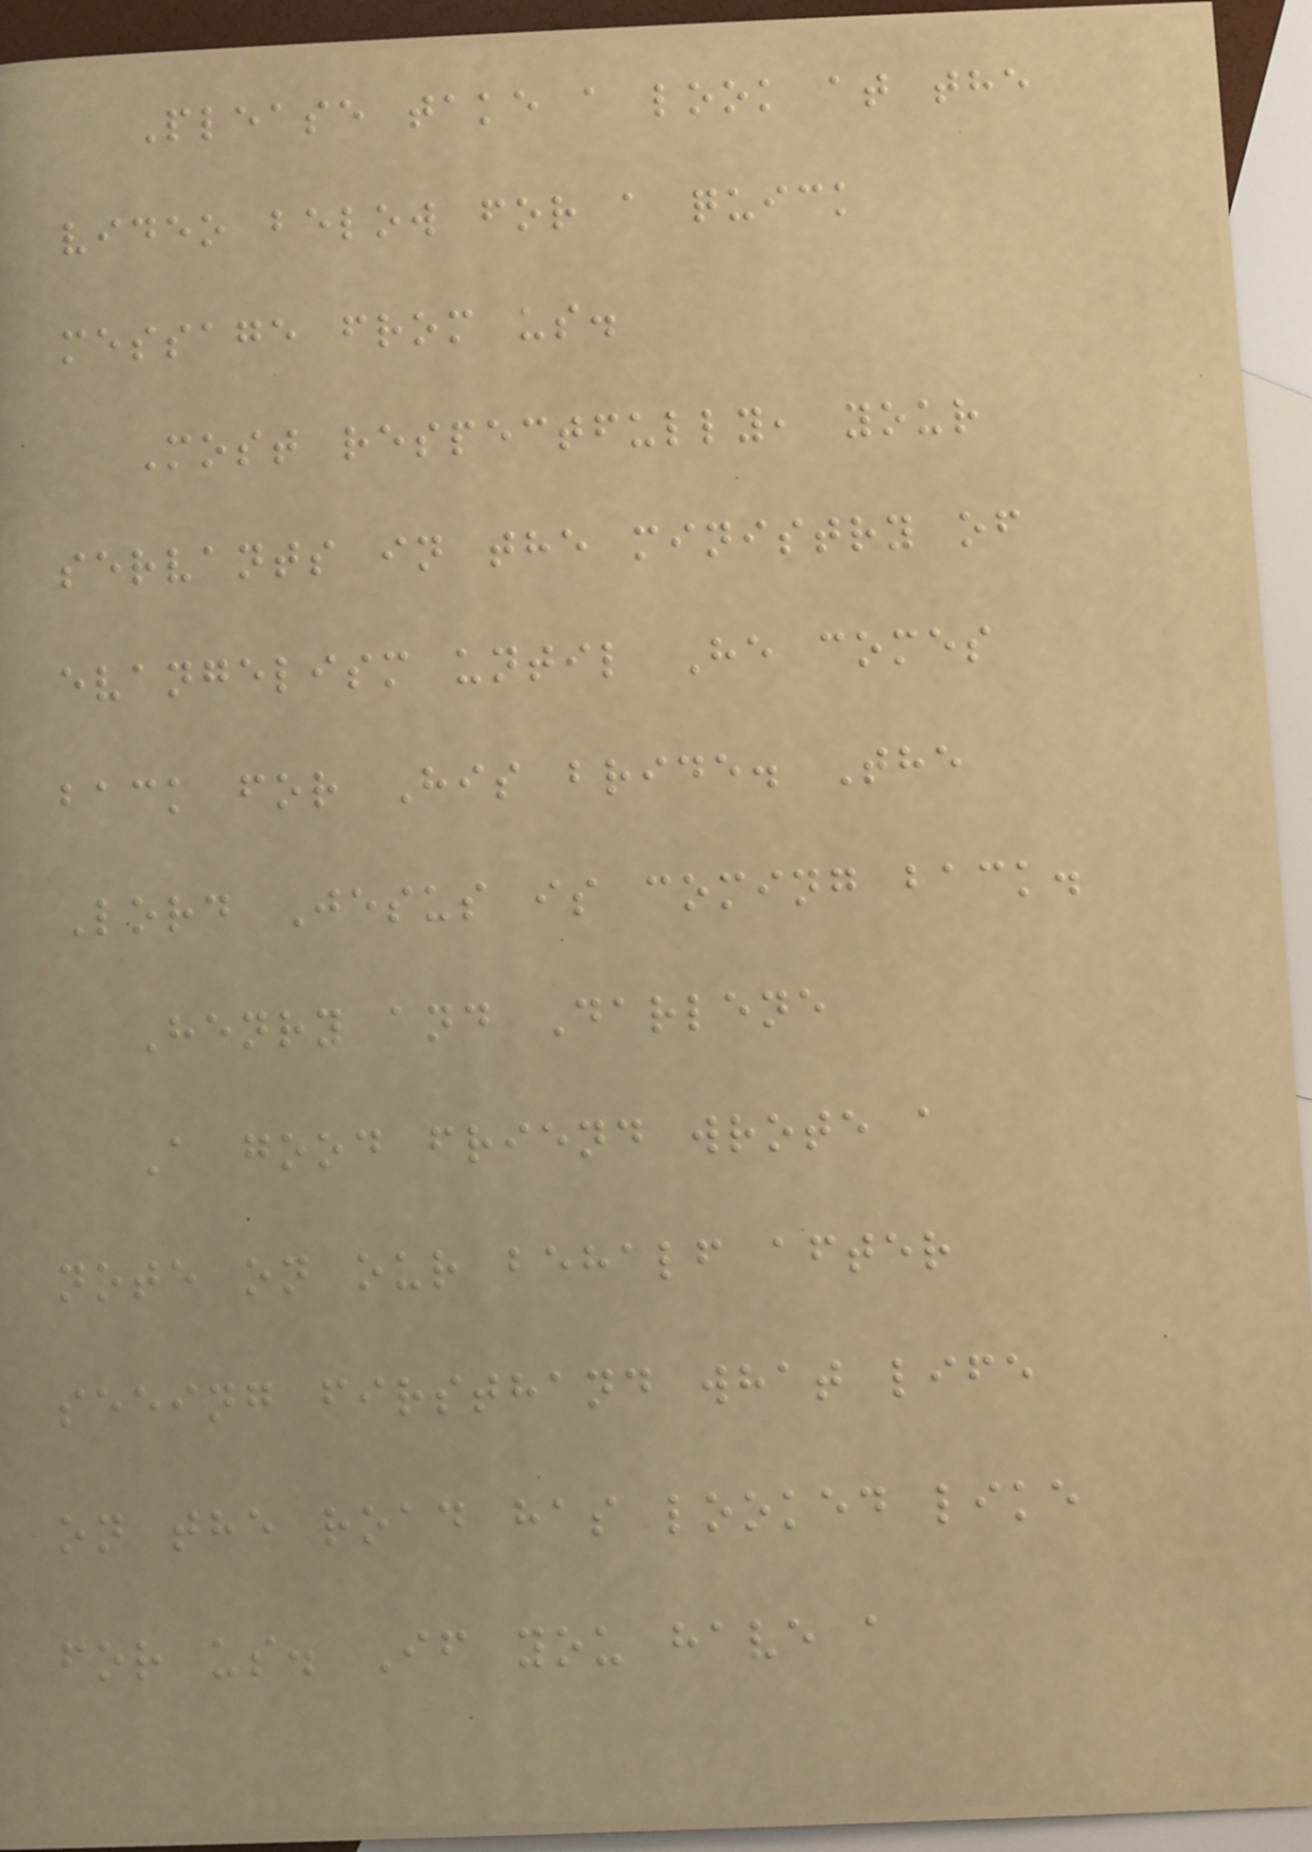Please take a look at the
video below for a quick
message from us.
Most respectfully, your
servants in the ministry of
evangelism until He comes
back for His bride. The
Lord Jesus is coming back.
Henry and Darlene
A good friend wrote a
note on our behalf after
seeing firsthand what life
on the road has looked like
for us. If you have a
